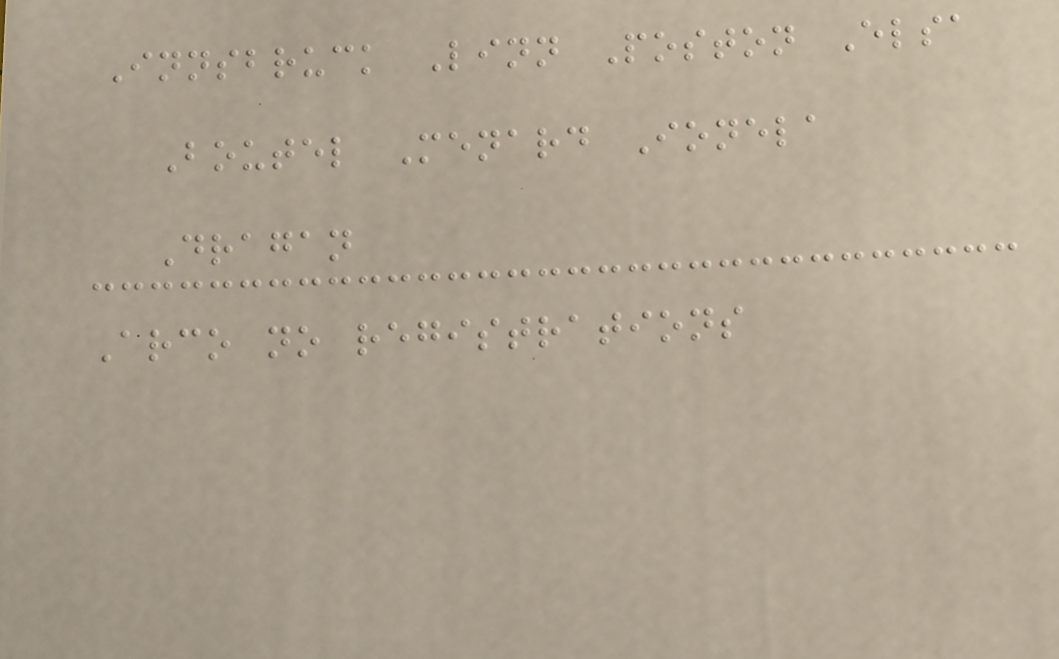Innsbruck Linn Poston Elsa
Boutel Menard Ionela
Dragan
Arco no registrations
